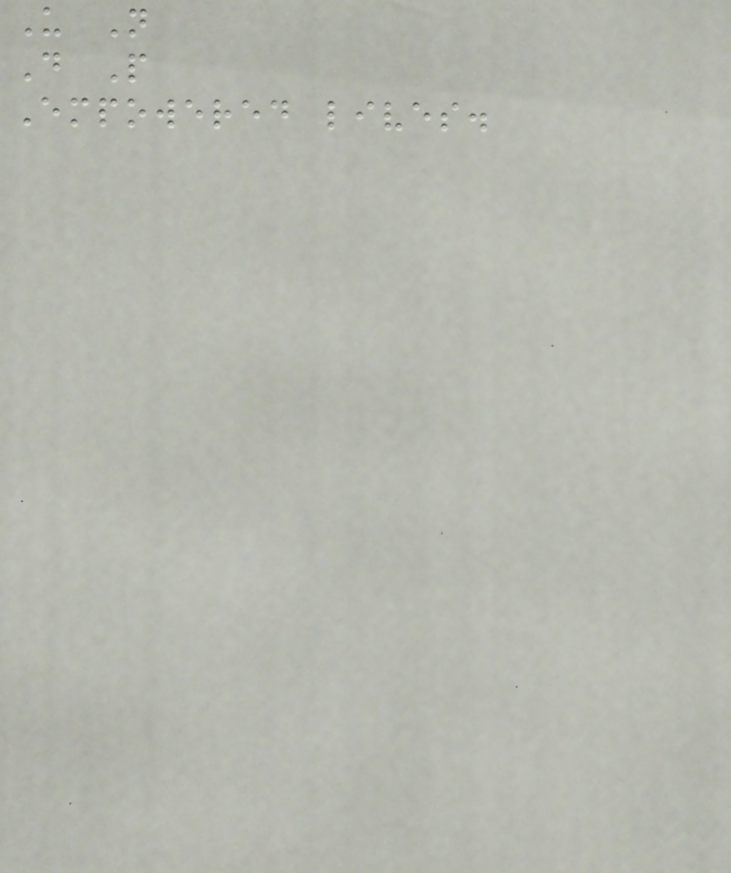U N
D P
Empowered lives.
